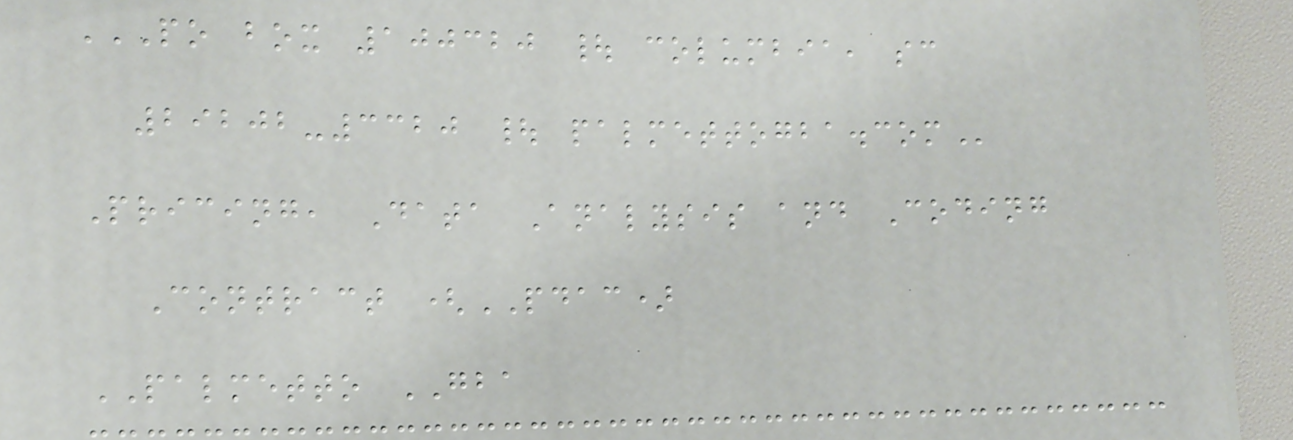PO BOX 100320 | COLUMBIA, SC
29202-3320 | PALMETTOGBA.COM
Pricing, Data Analysis and Coding
Contract (PDAC)
PALMETTO GBA
